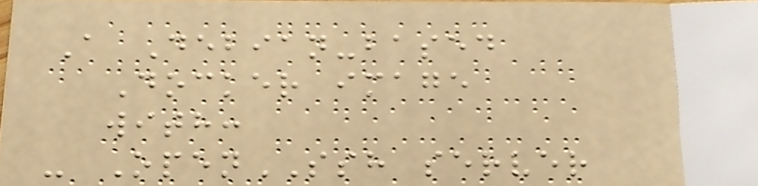A Debian-based
Docker image
with:
- OpenSSH server
